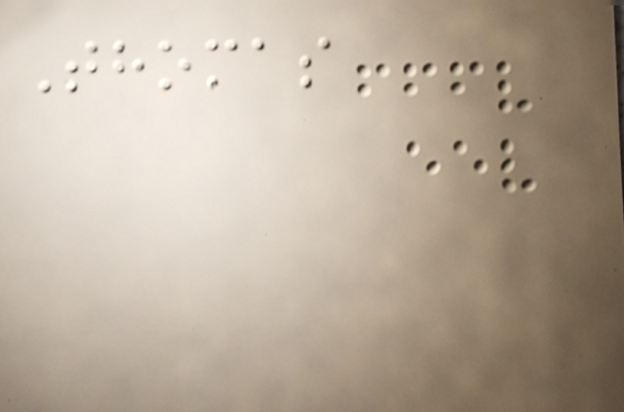Thomas
